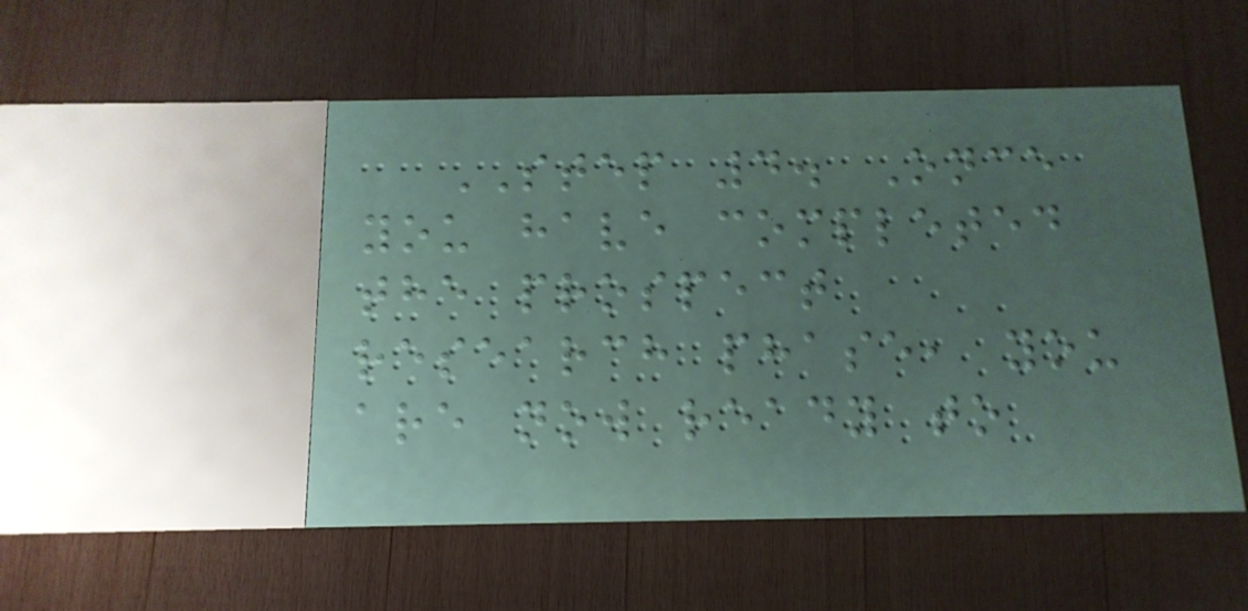STEP 4. Once
you have completed
the prospect
research phase, you
are now ready to
